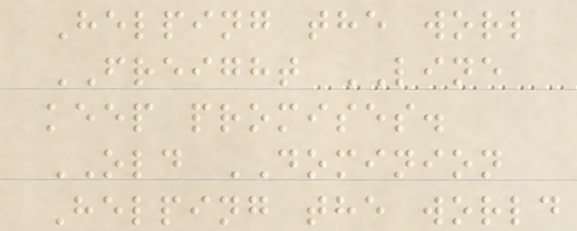Helping the worl
FREIGHT LINE
keep promises.
OLD DOMINION
Helping the world
